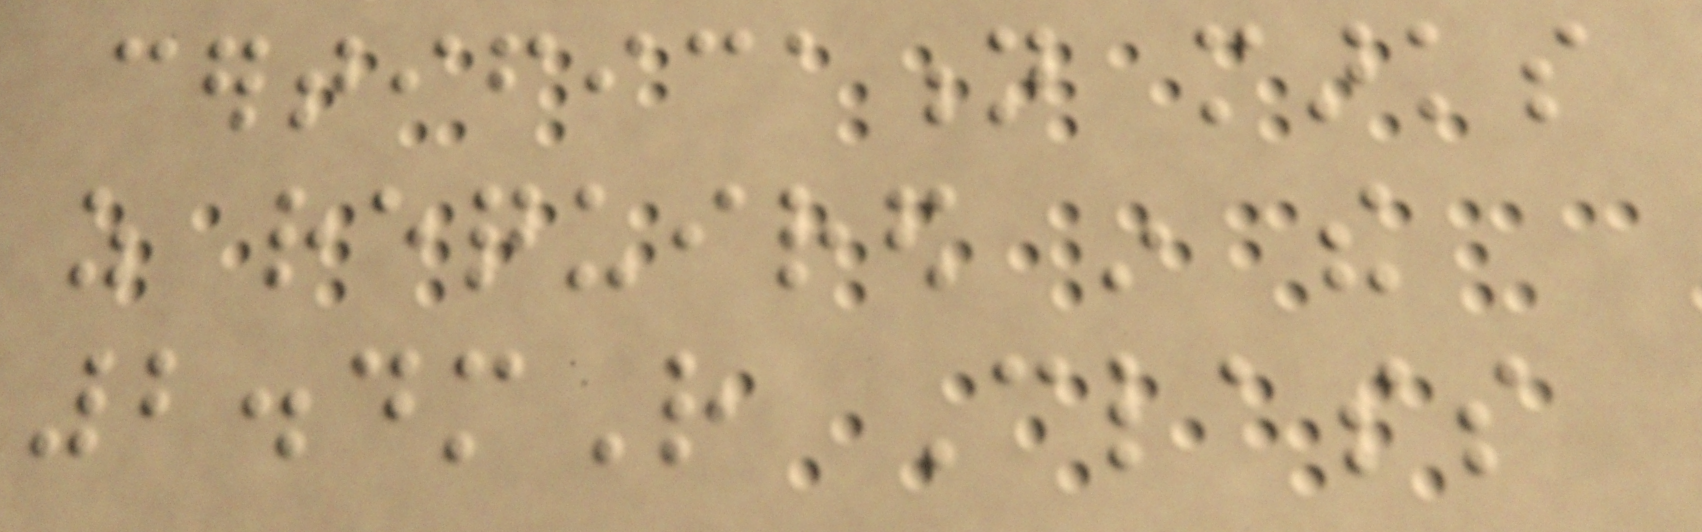certification marks
as required in the
2.4mR Class
